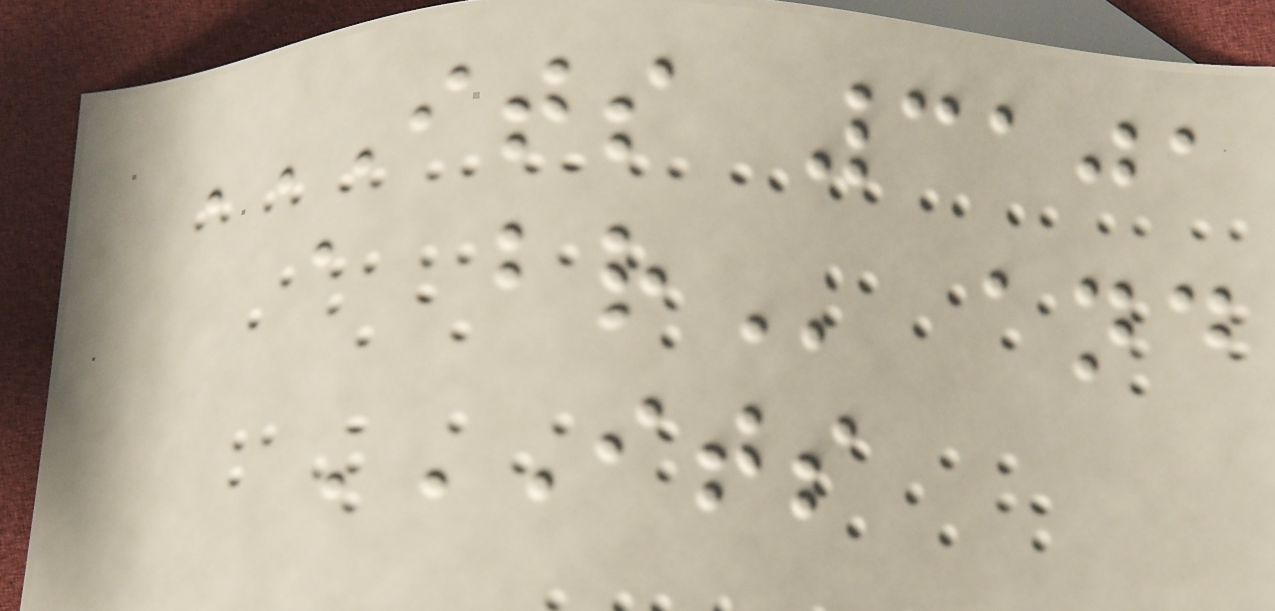ITS 3101
A BR and
ITS
